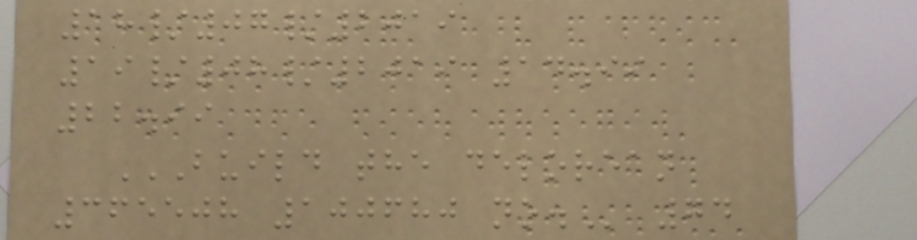18/07/2019
19/08/2019 14.99
22.99
BUILD THE DELOREAN
365508 100680 NO. 74
